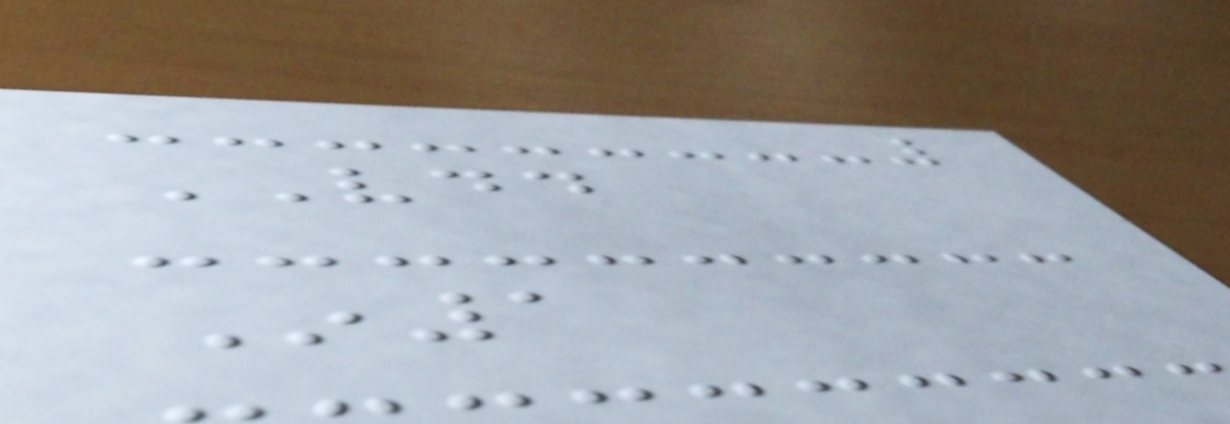VDD
In1
